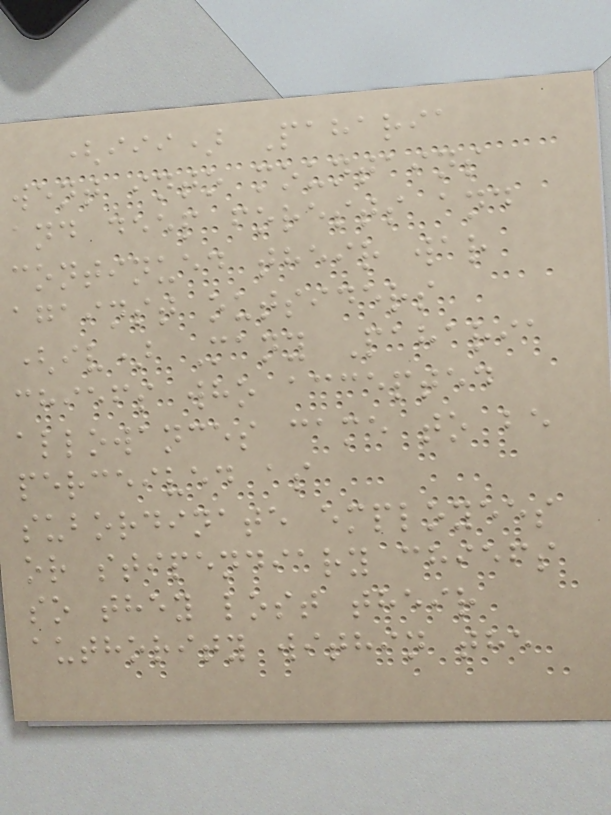(iii) Paharia
went into mountains
and deep forests and
continued their war
against outsiders
(iv) Many Paharia
chiefs who accepted
allowances came to be
perceived as
subordinate employees
or stipendiary chiefs
so they lost their
authority within the
